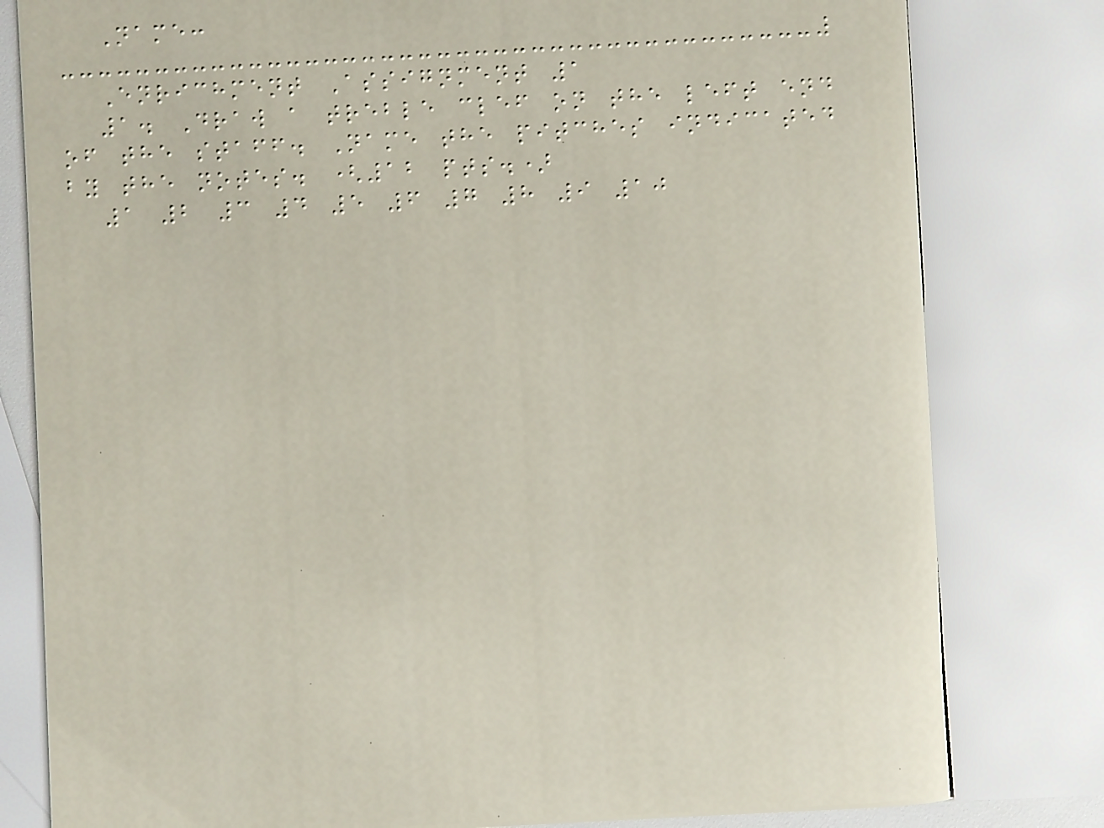Name:
Enrichment Assignment 1
1. Draw a treble clef on the left end
of the staff. Name the pitches indicated
by the notes. (12 pts.)
1 2 3 4 5 6 7 8 9 10
